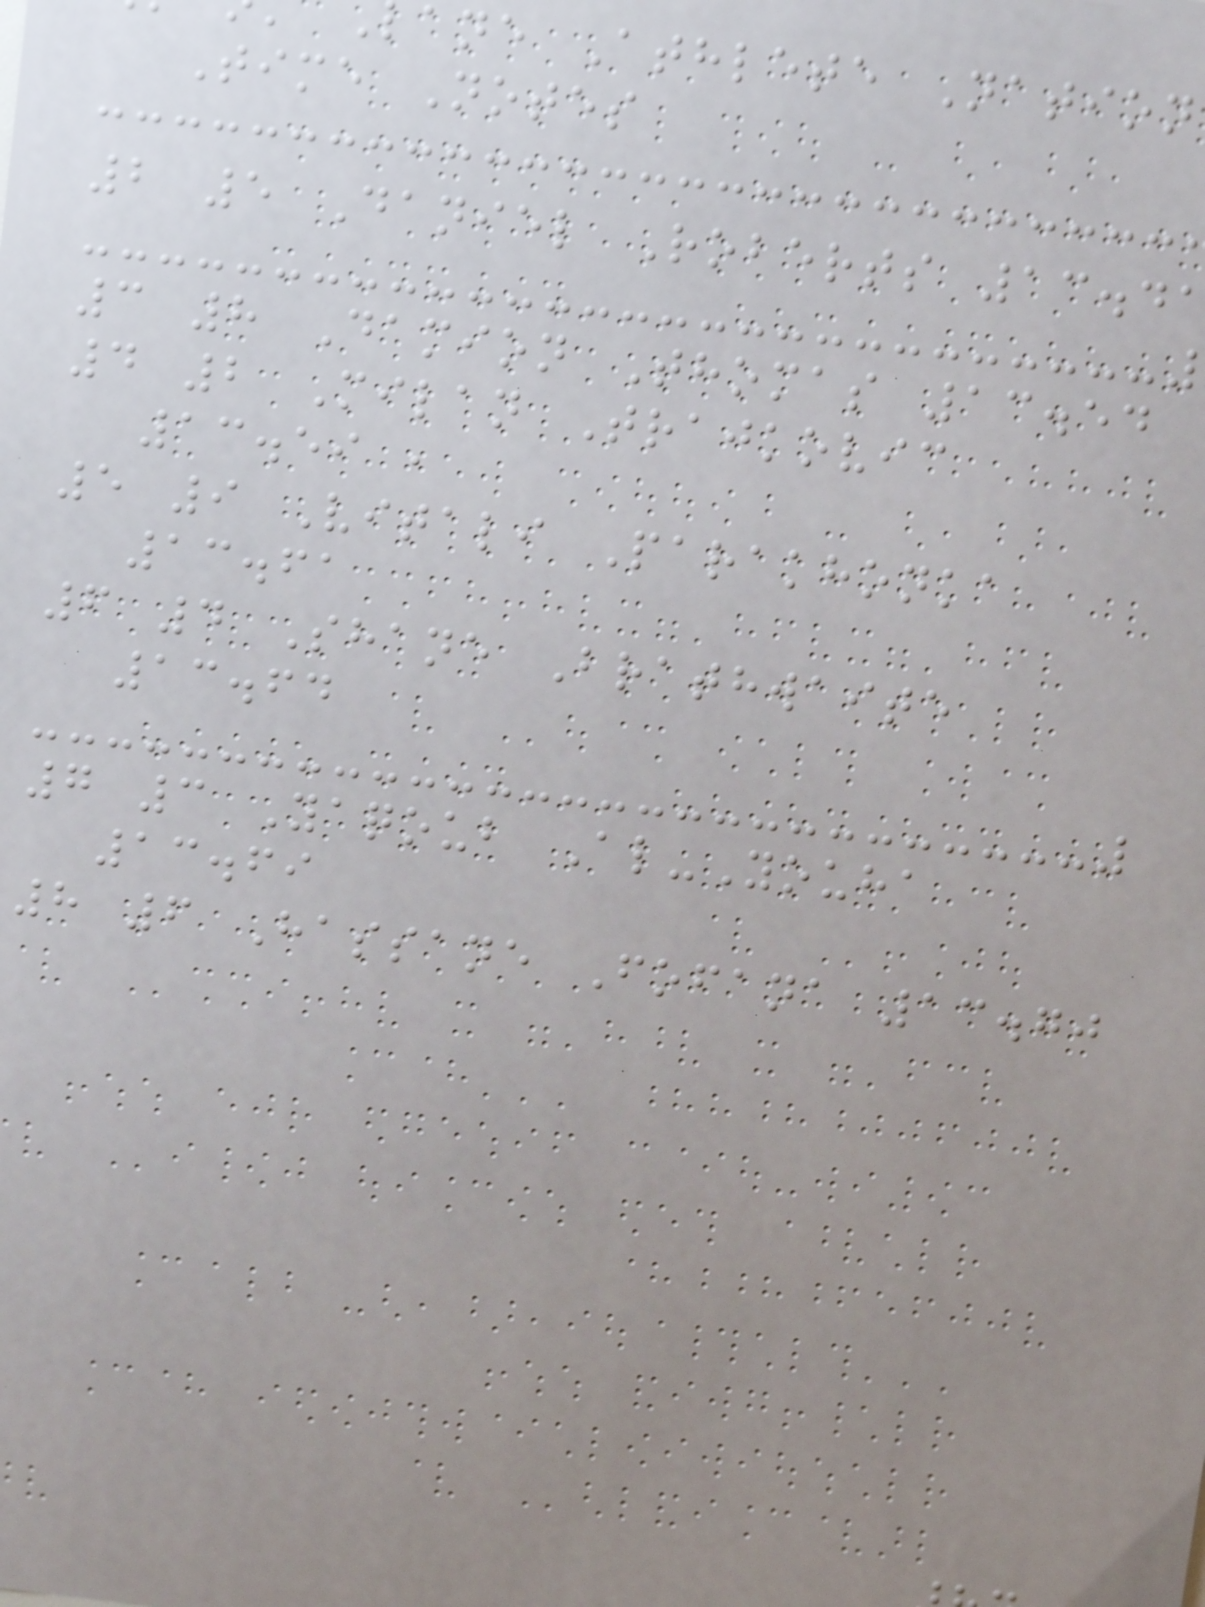ane Athlete Nation
Time Notes
2 5 Daniel Roberts 13.4
3 8 Damion Thomas 13.54
4 2 Milan Trajkovic
13.59 ,
5 9 Vitali Parakhonka
13.61
6 4 Shane Brathwaite
13.64
7 3 Yaqoub Al-Youha
13.69
8 6 Hassane Fofana 13.70
